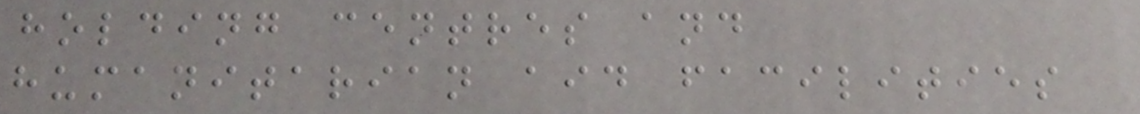holding centres and
humanitarian aid facilities
